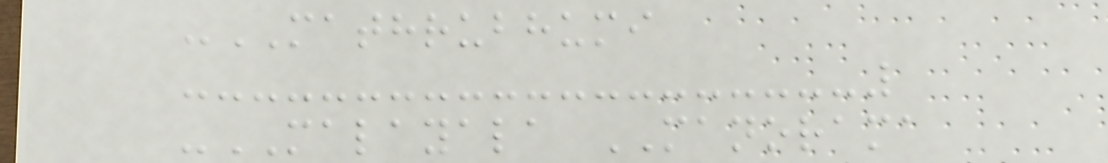-MATHRUBHUMI
-MALAYALA MANORAMA
